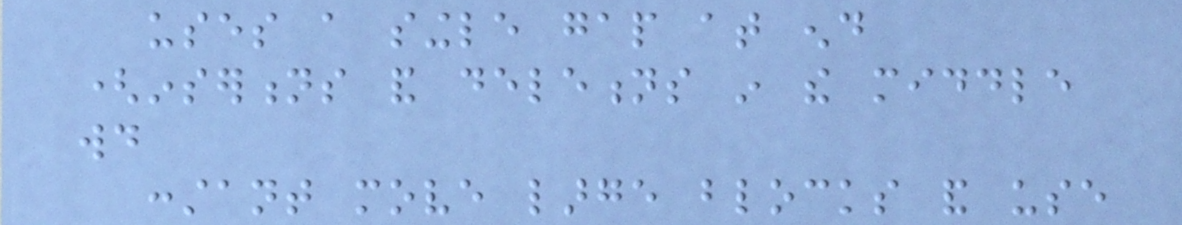uses a single gap at end
(insertions and deletions in the middle
would
constant move large blocks and use
